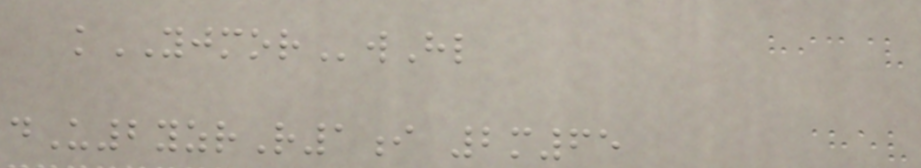kYJMORwHl
dU2yzrR1i 2m65
